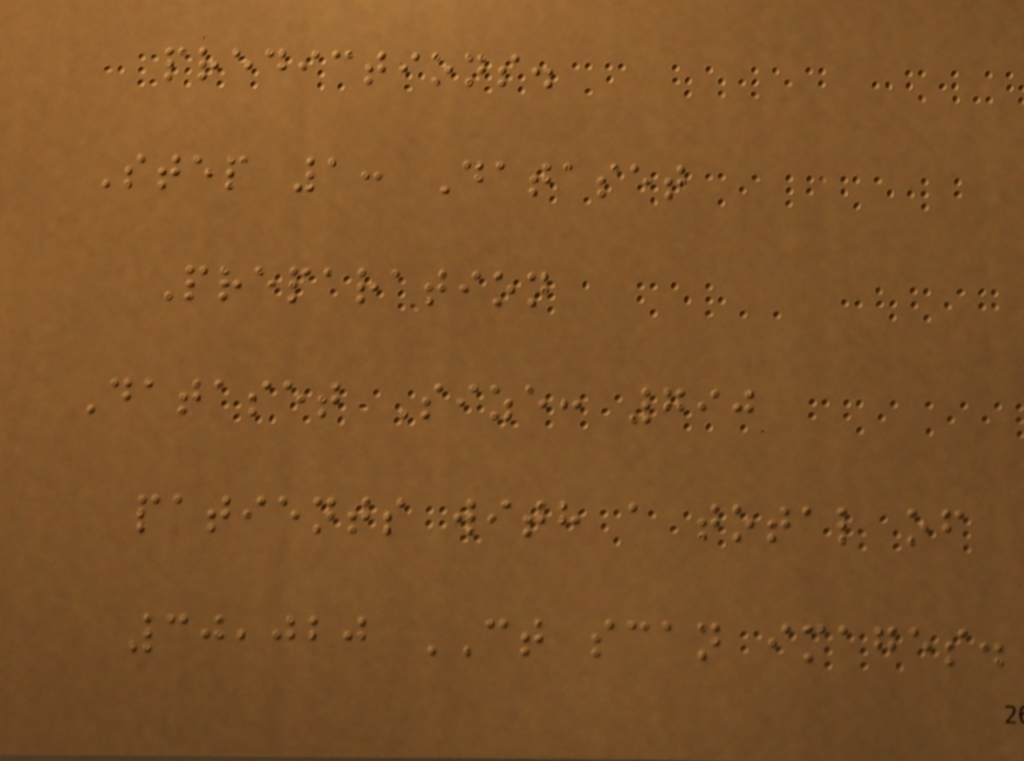predictions.
Step 1: Dataset
Preparation
Dataset Size: 790
patients with a total of
30,020 CT scan images.
